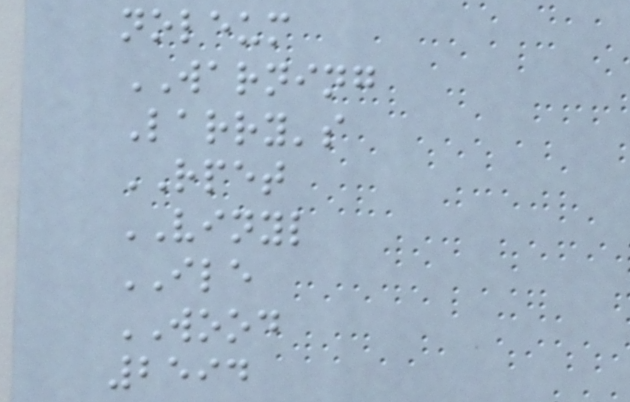noleum
WARNING
Larry's
RPET
VINYL
ILE
WOOD
2594
